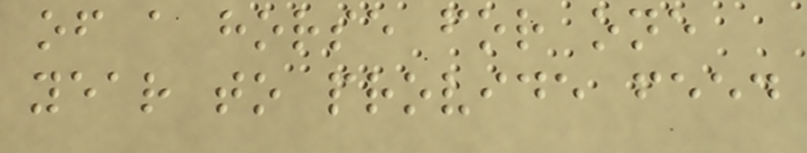of a horse for one
year to provide feed
